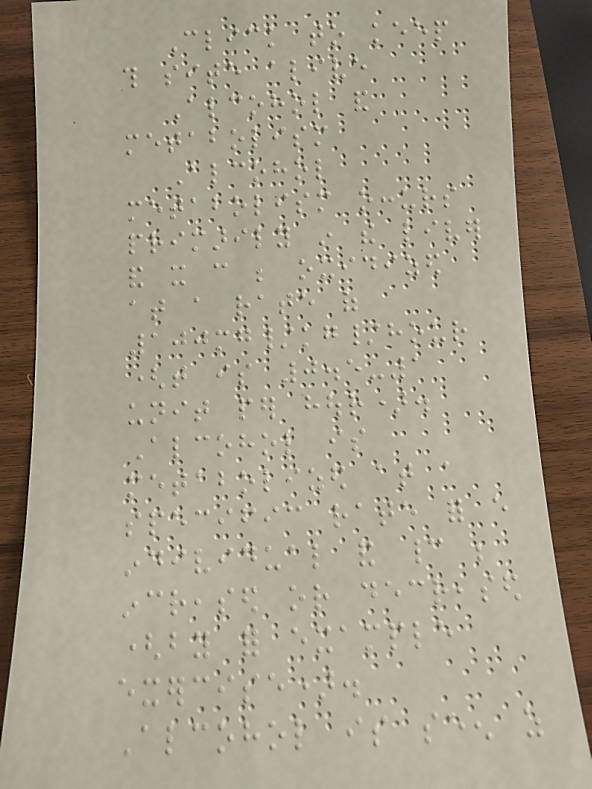Click to keep
this site alive
Alcohol and
metabolism
Alcohol
metabolism occurs
primarily in the liver
and it can be oxidized
at a rate of
100mg/kg/hour
(that is 0.5-1
unit per hour).
Alcohol is
metabolized at a
specific rate for every
individual and cannot be
increased or decreased
(by for example
exercise).
Alcohol is seen as
